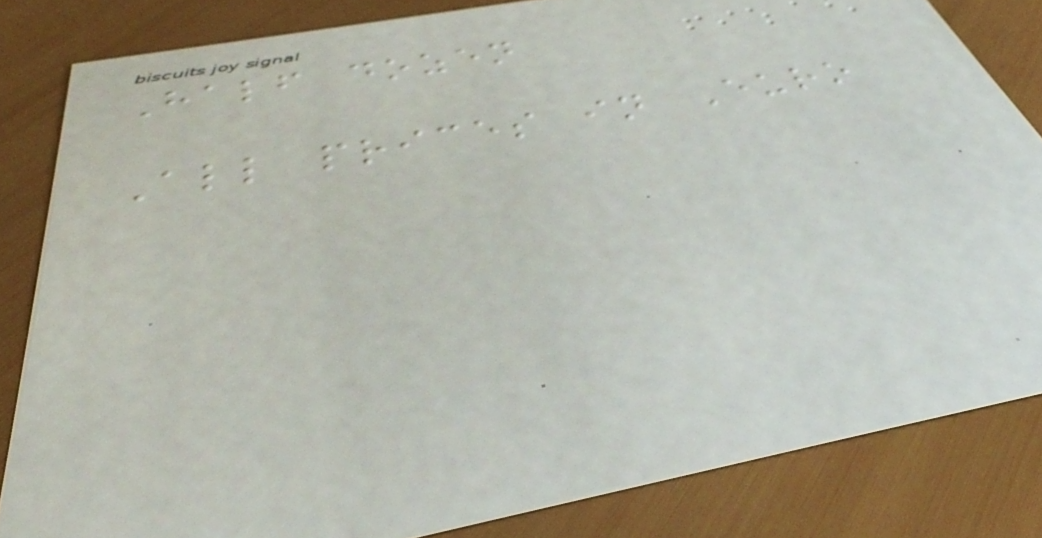Half dozen
All prices in Euro
